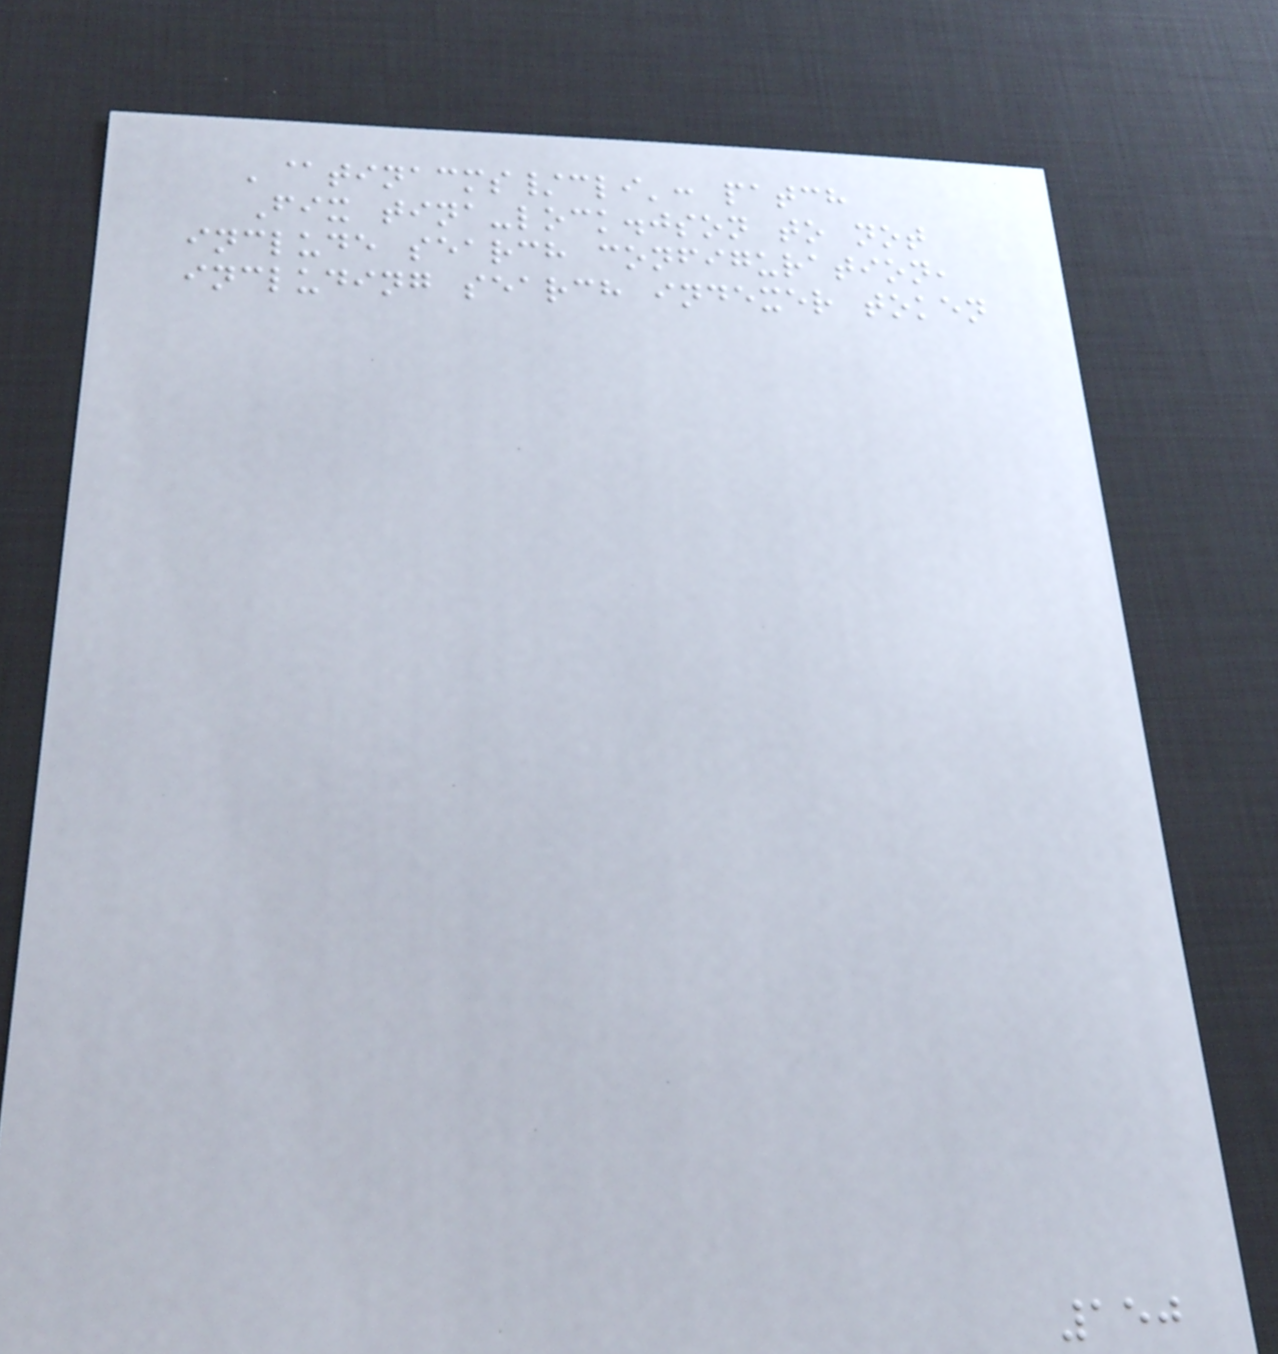'@tinacms/cli': patch
Fix tina-lock.json to not
include search configuration,
including search indexer token
150
